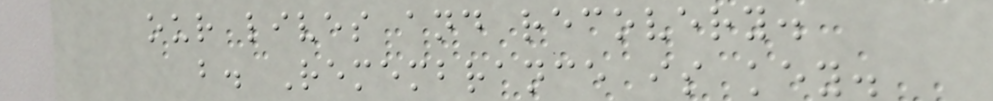our lives and recovery.
b. Remembrance is key.
